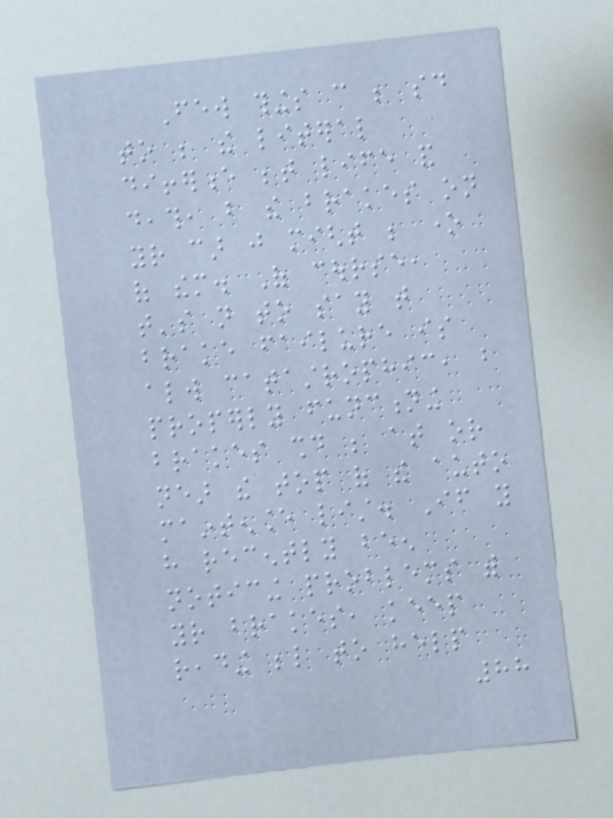Few things can be said
to be the literal
difference between life and
death, but the brakes on
your car just might be one
of them. Of course,
that's not to say that
brake failure is
always catastrophic, but
properly functioning
brakes should be at or
near the top of the auto
maintenance list. If you
have recently been
noticing problems with
your brakes, keep
reading below to help
88
